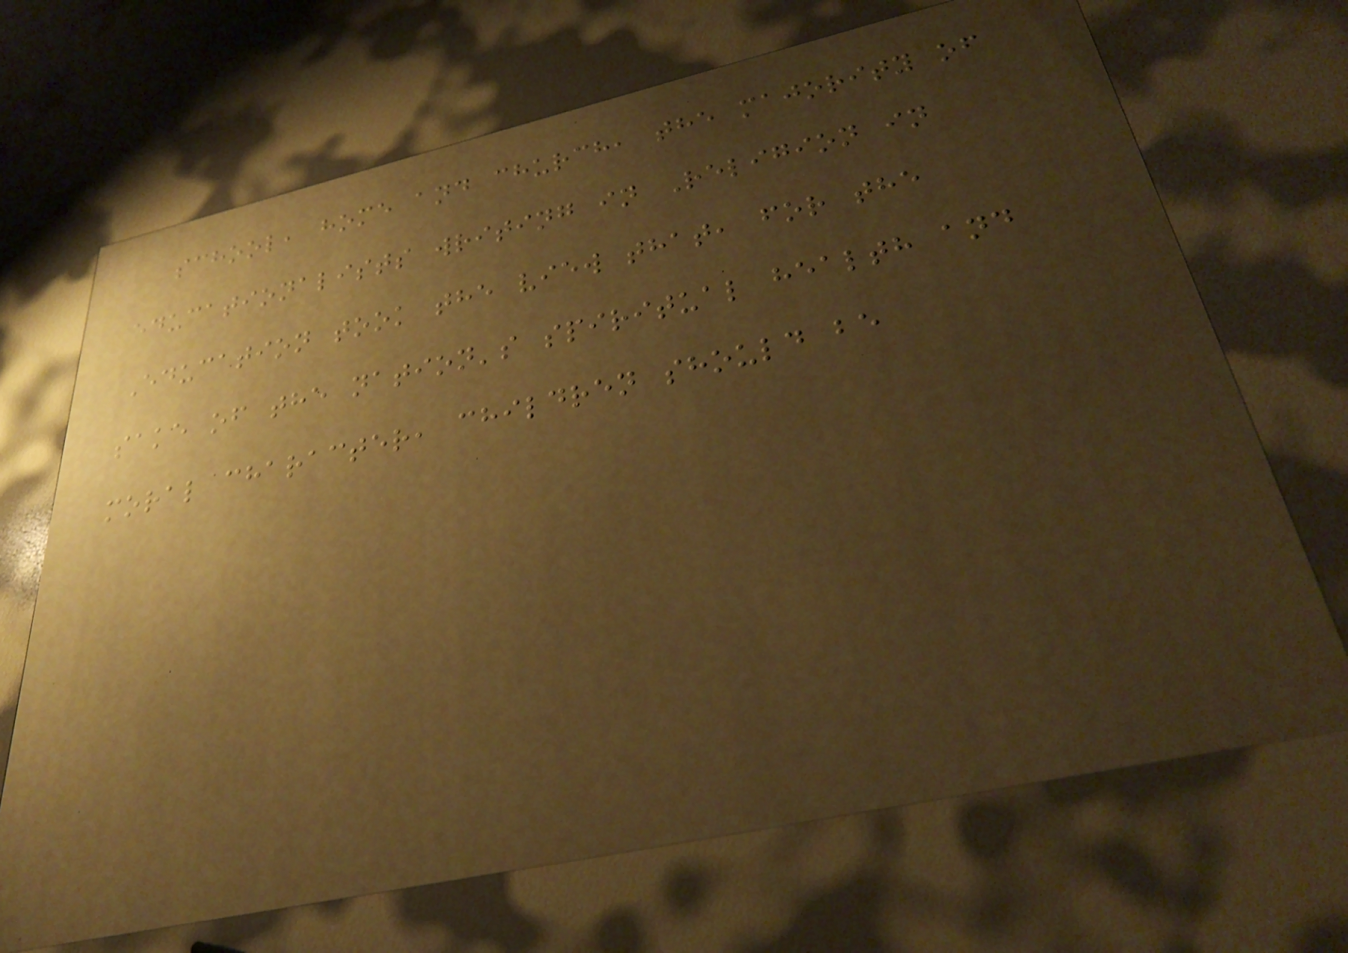school, home and church, the majority of
educationalists writing in Religion in
Education took the view that, for the
sake of the nation's spiritual health and
moral character, children should be
